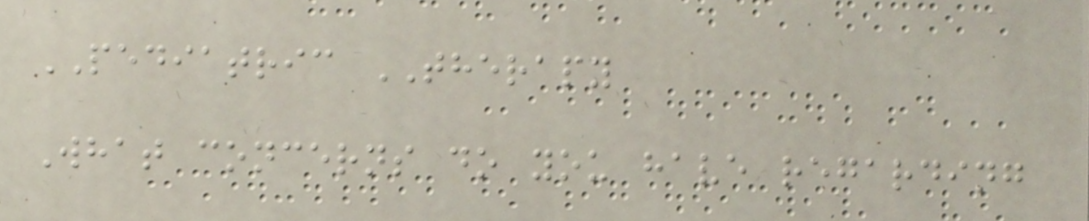PEDIATRIC THERAPY
What concerns do you have regarding
